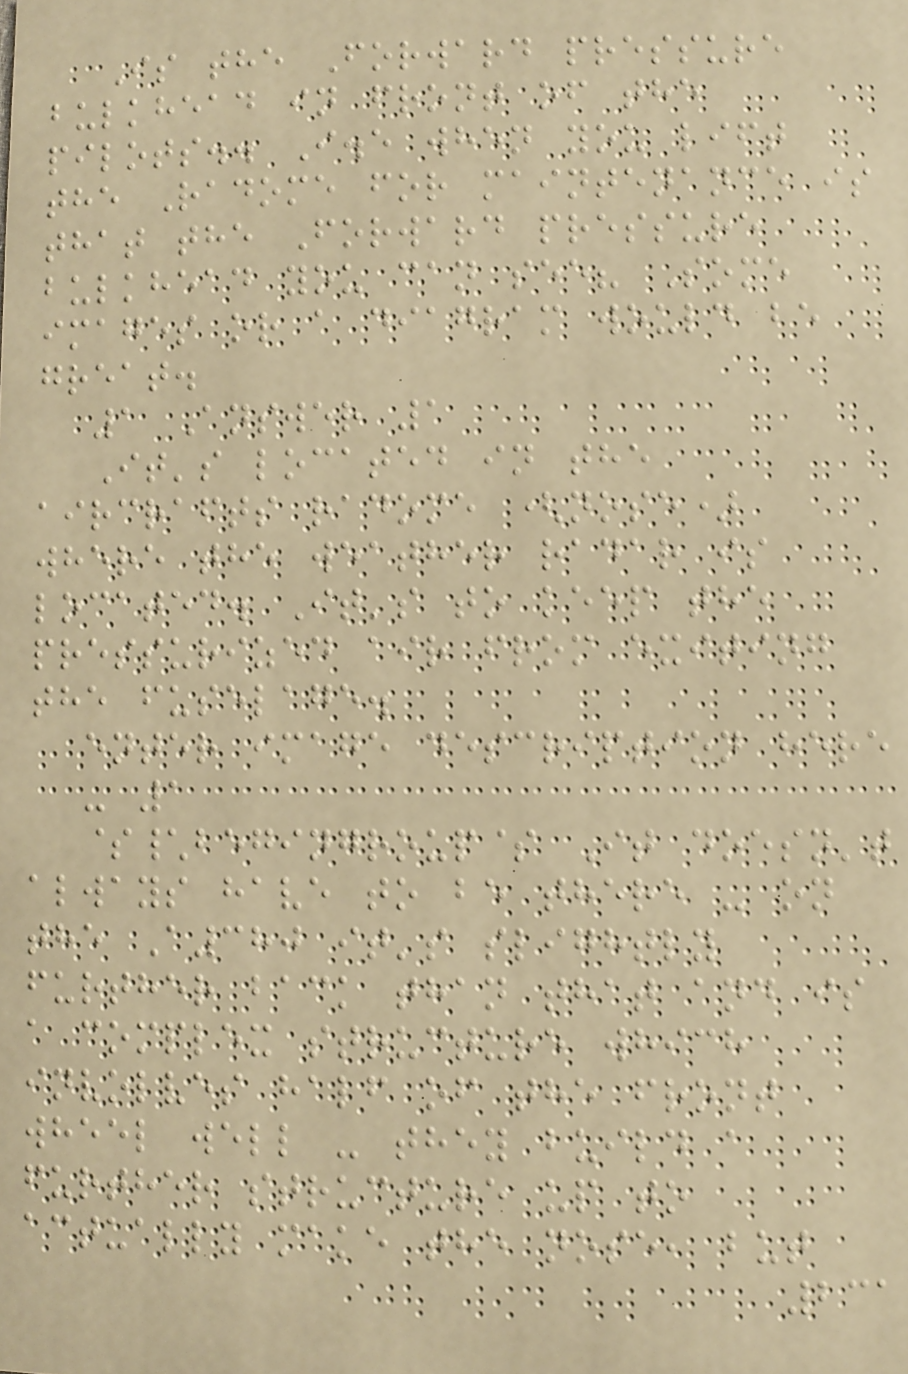Is the Forward pressure
bulkhead in front of the
pilots.. I.e when you lift
the Radome for maintenance is
that the Forward pressure
bulkhead you can see? Some
images or a diagram would be
great.
1 Answer 1
It's located in the
aircrafts radome (nose)
where the weather radar is
located. It's to keep the
pressurized air from exiting
the fuselage.
enter image description here
- 1
$\begingroup$ It doesn't
always have to be there - on
the A380 it's slightly
further back than that and is
a complex structure which
involves half of the front
wheel well - they build a
further structure up to
actually make the nose, but
231
